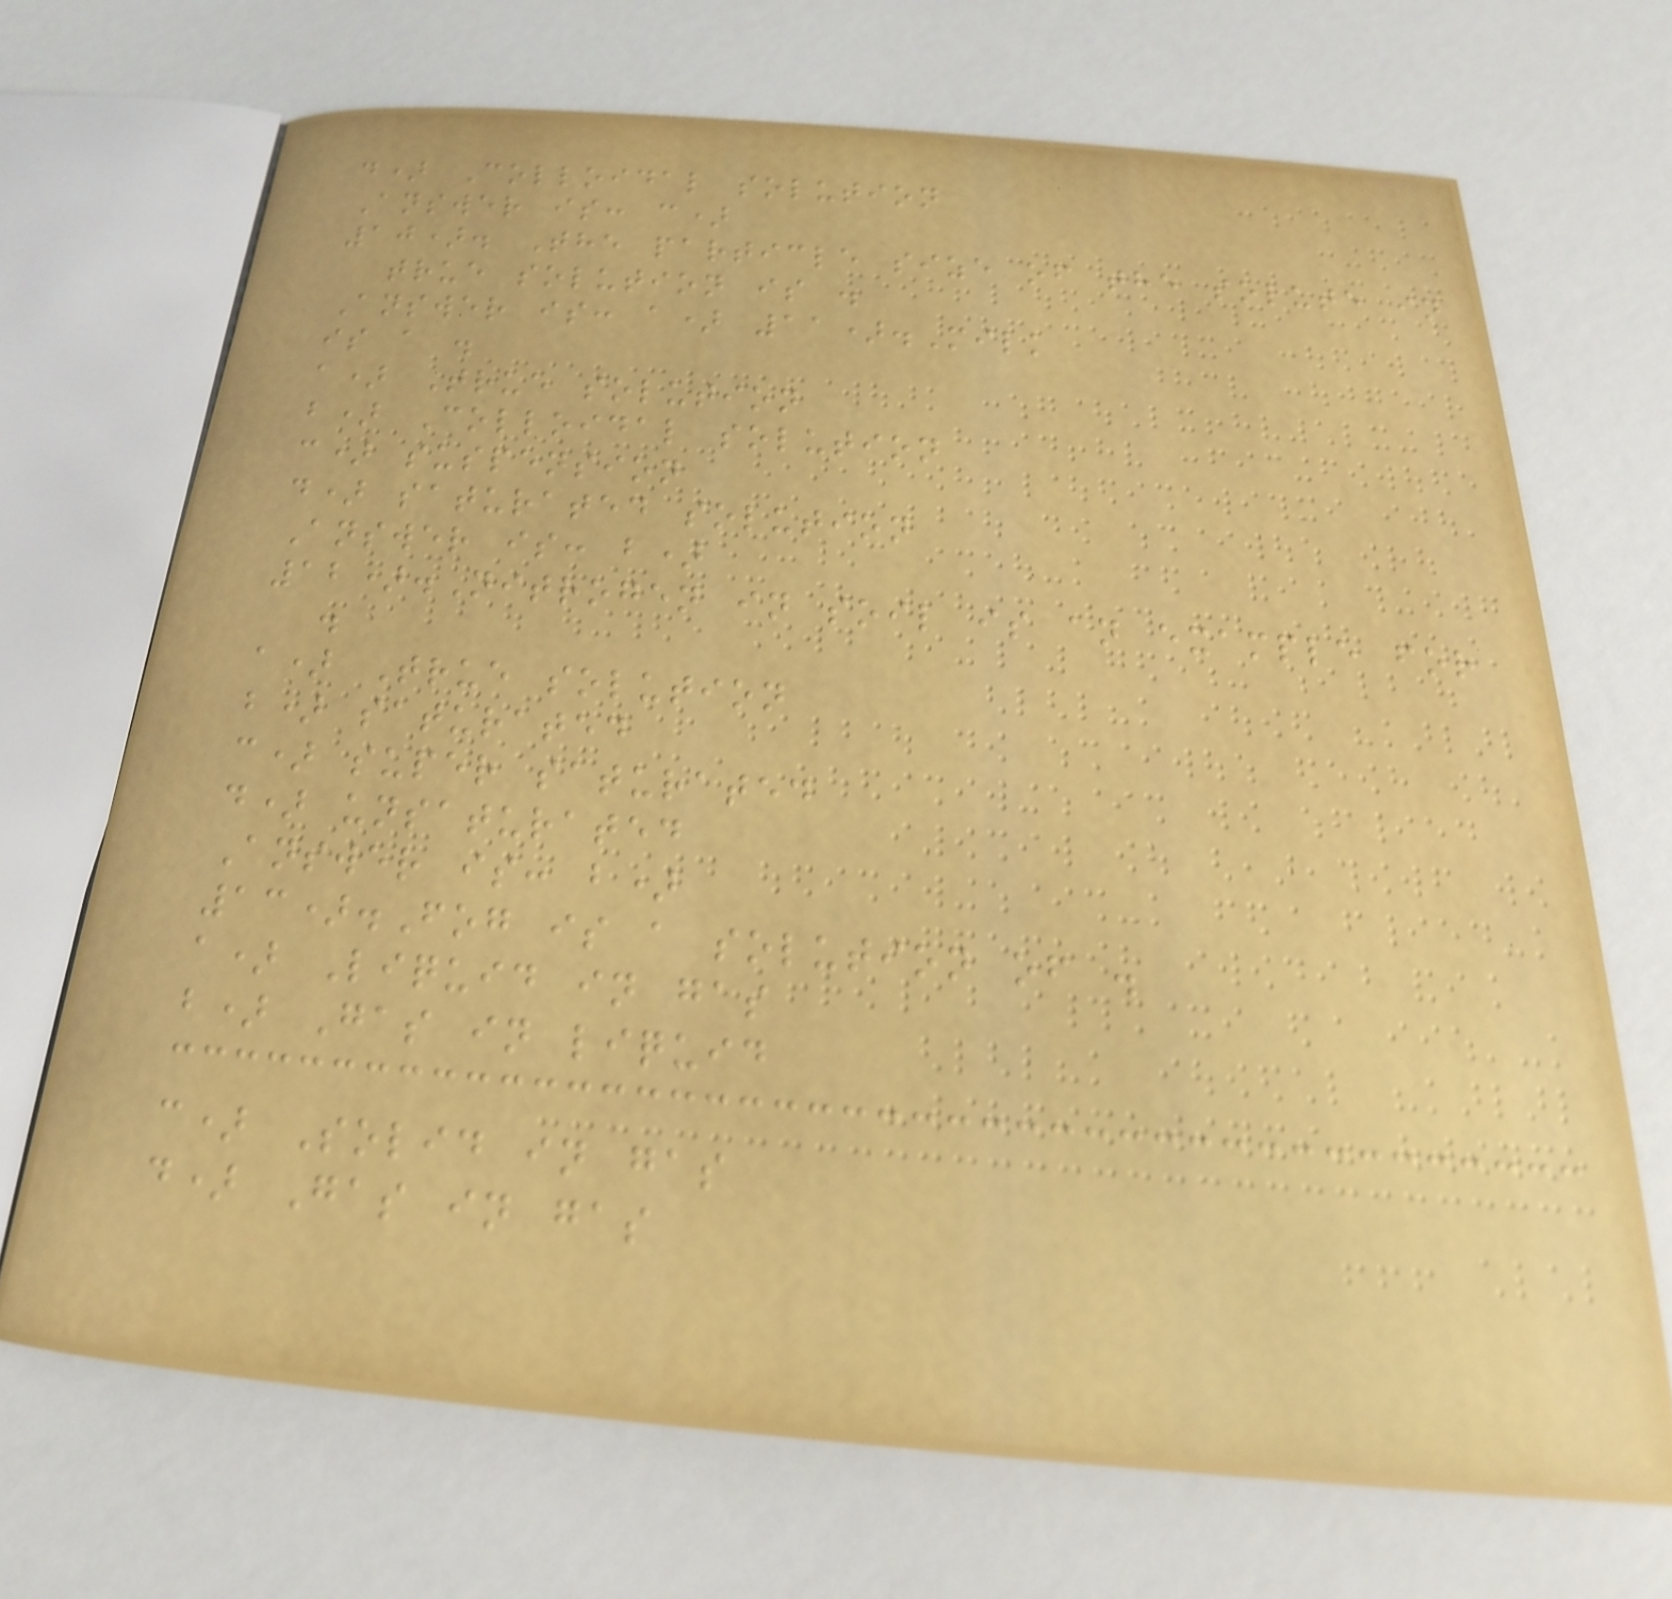d) Colloidal solution
Answer is: c)
10). The particle size of the solute in
true solution is .
Answer is: a) 11).Milk
is a .
a) True solution
b) Colloidal solution
c) suspension
d) saturated solution
Answer is: b)
12).Nitrogen in soil is an example for
.
a) True solution
b) saturated
c) super saturated
d) unsaturated
Answer is: b)
13).Fog is a solution of .
a) Liquid in gas
b) Gas in liquid
c) Solid in gas
d) Gas in gas
